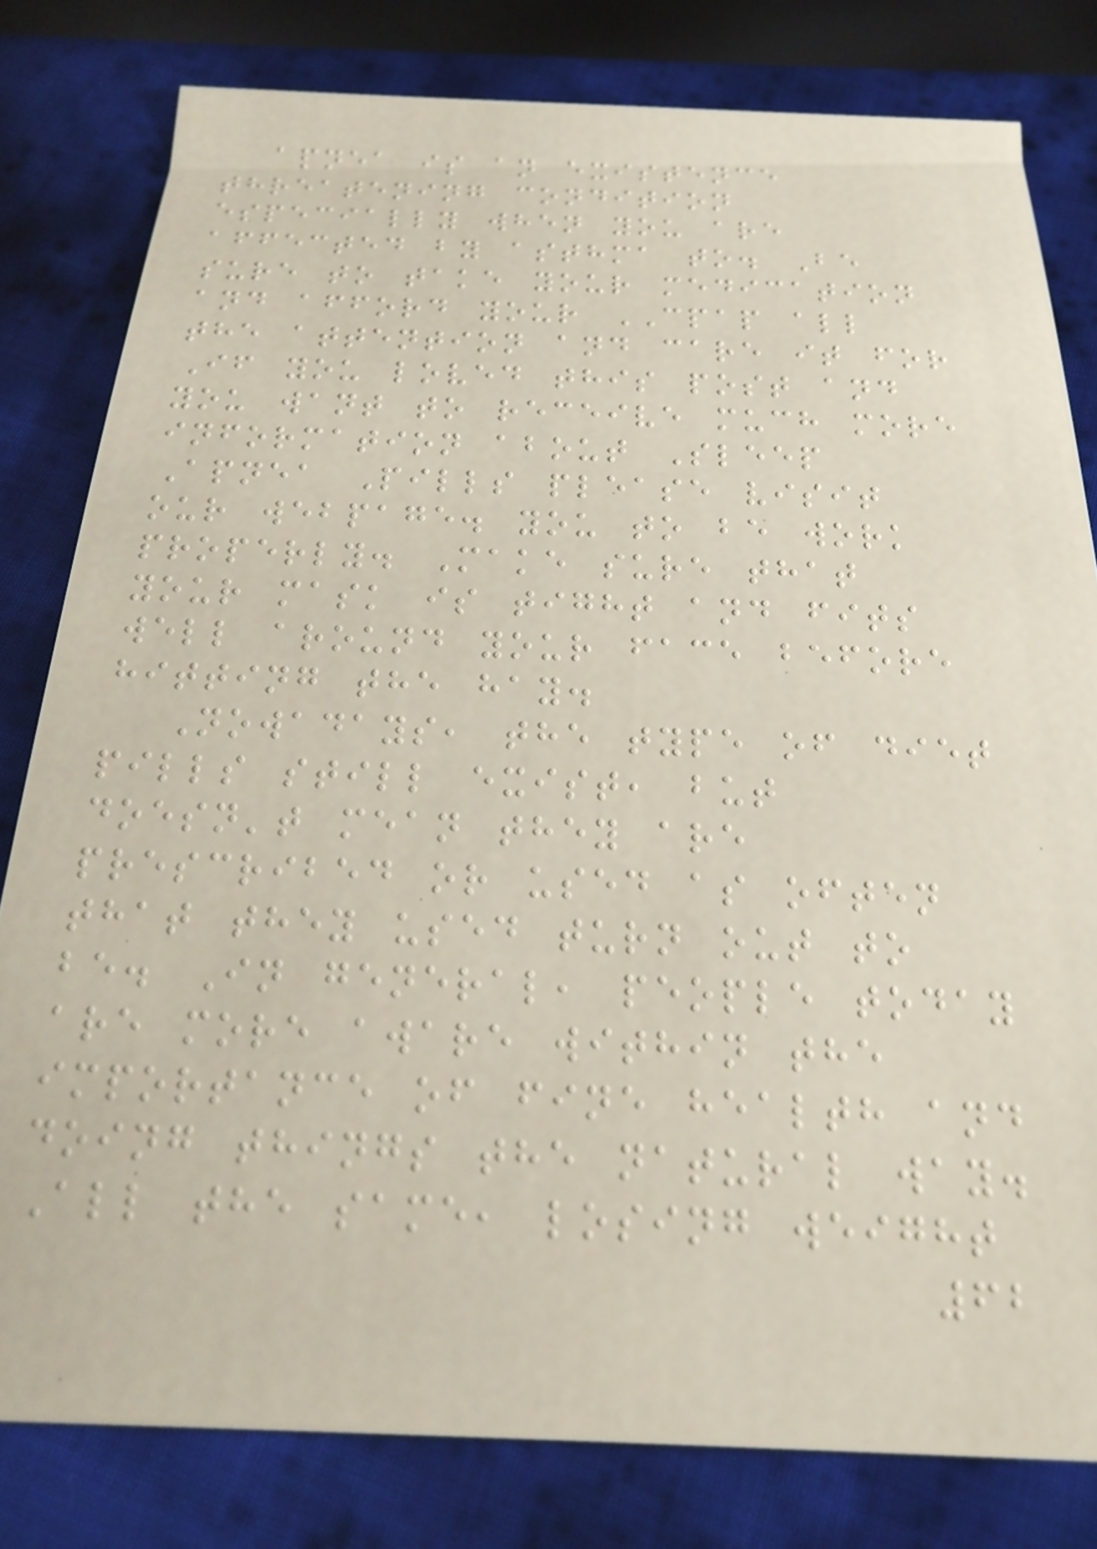apnea is an existence
threatening condition
especially when you are
affected by asthma to. Be
sure to take your medication
and afford your CPAP all
the attention and care it for
If you loved this post and
you want to receive much more
information about Sleep
Apnea Pills please visit
our webpage. you to be work
properly. Make sure that
your mask is tight and fits
well around your face before
hitting the hay.
Nowadays, the type of diet
pills still exist, but
doesn't mean they are
prescribed or used as often
that they used turn out to
be. In general, people today
are more aware within the
importance of fine health and
doing things the natural way.
All the same, losing weight
62
